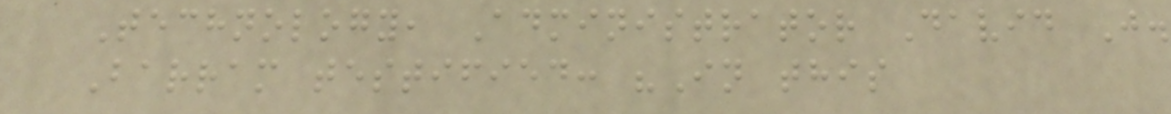Technology, Administrator David J.
Barram testified: "In this
